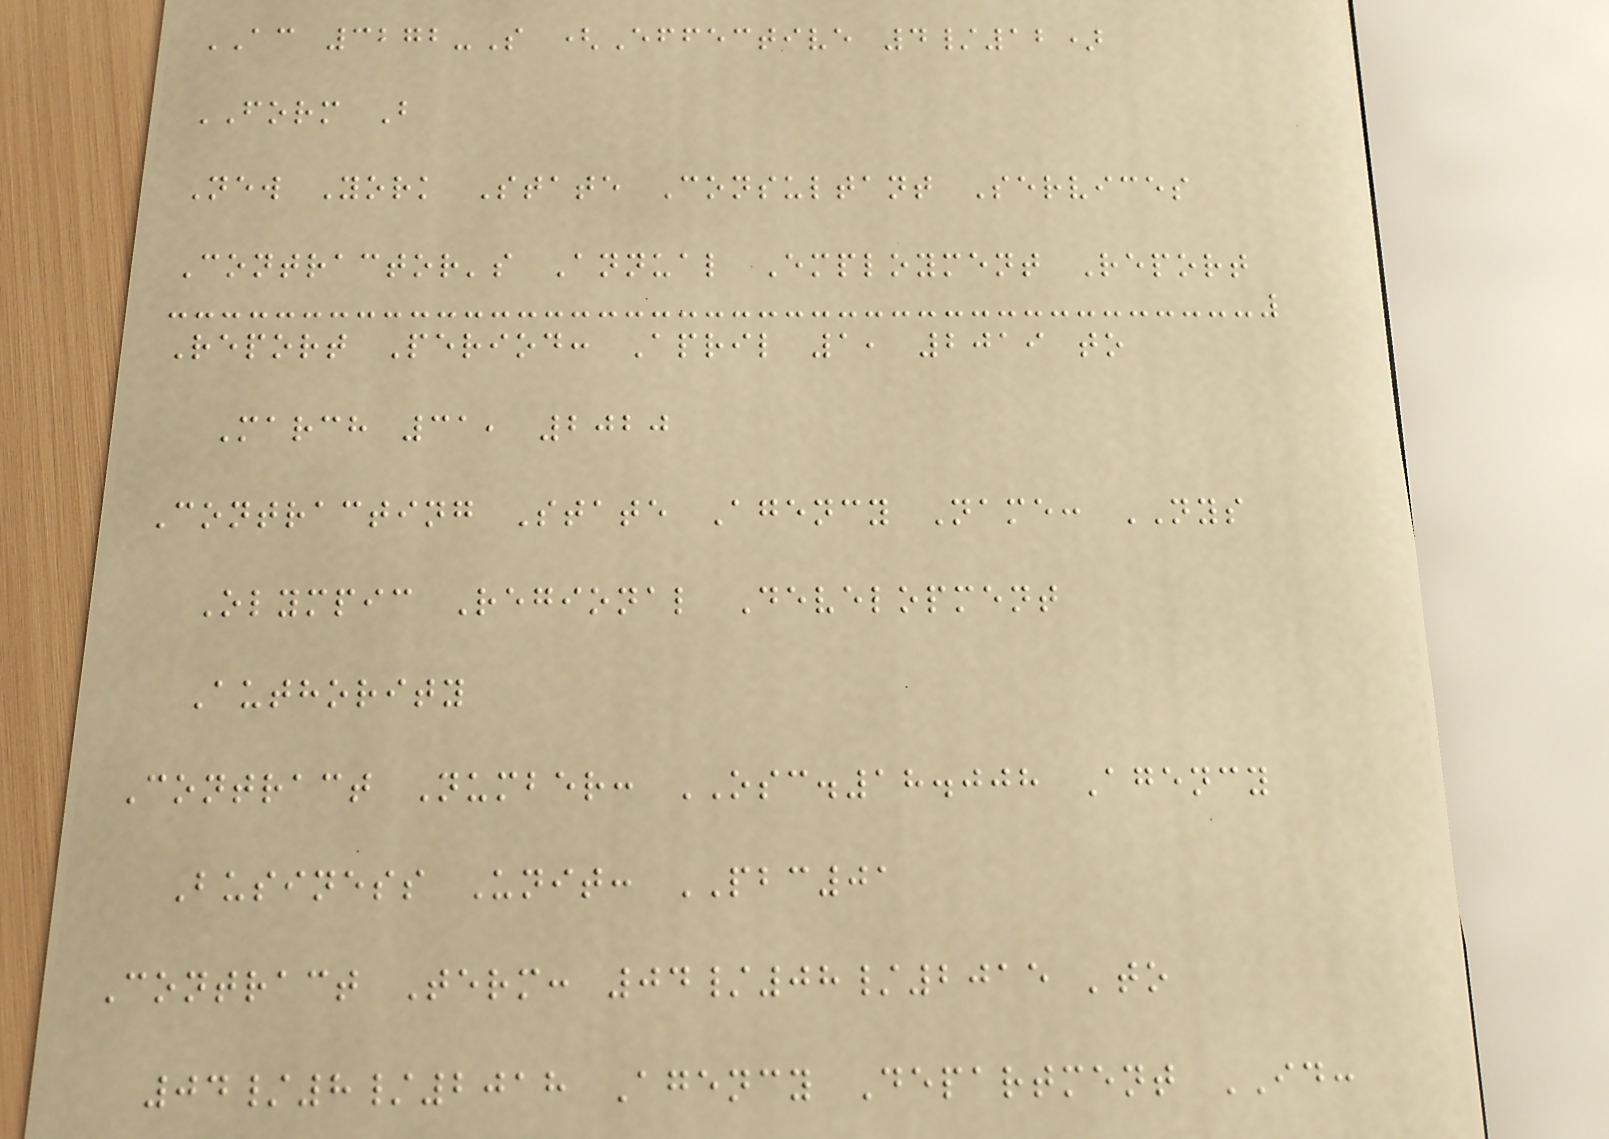AC 3272-S (Effective 4/12)
FORM B
New York State Consultant Services
Contractor's Annual Employment Report
Report Period: April 1, 2019 to
March 31, 2020
Contracting State Agency Name: NYS
Olympic Regional Development
Authority
Contract Number: OSC.18.008 Agency
Business Unit: PBC01
Contract Term: 04/08/2015 'to
04/8/2018 Agency Department ID:
